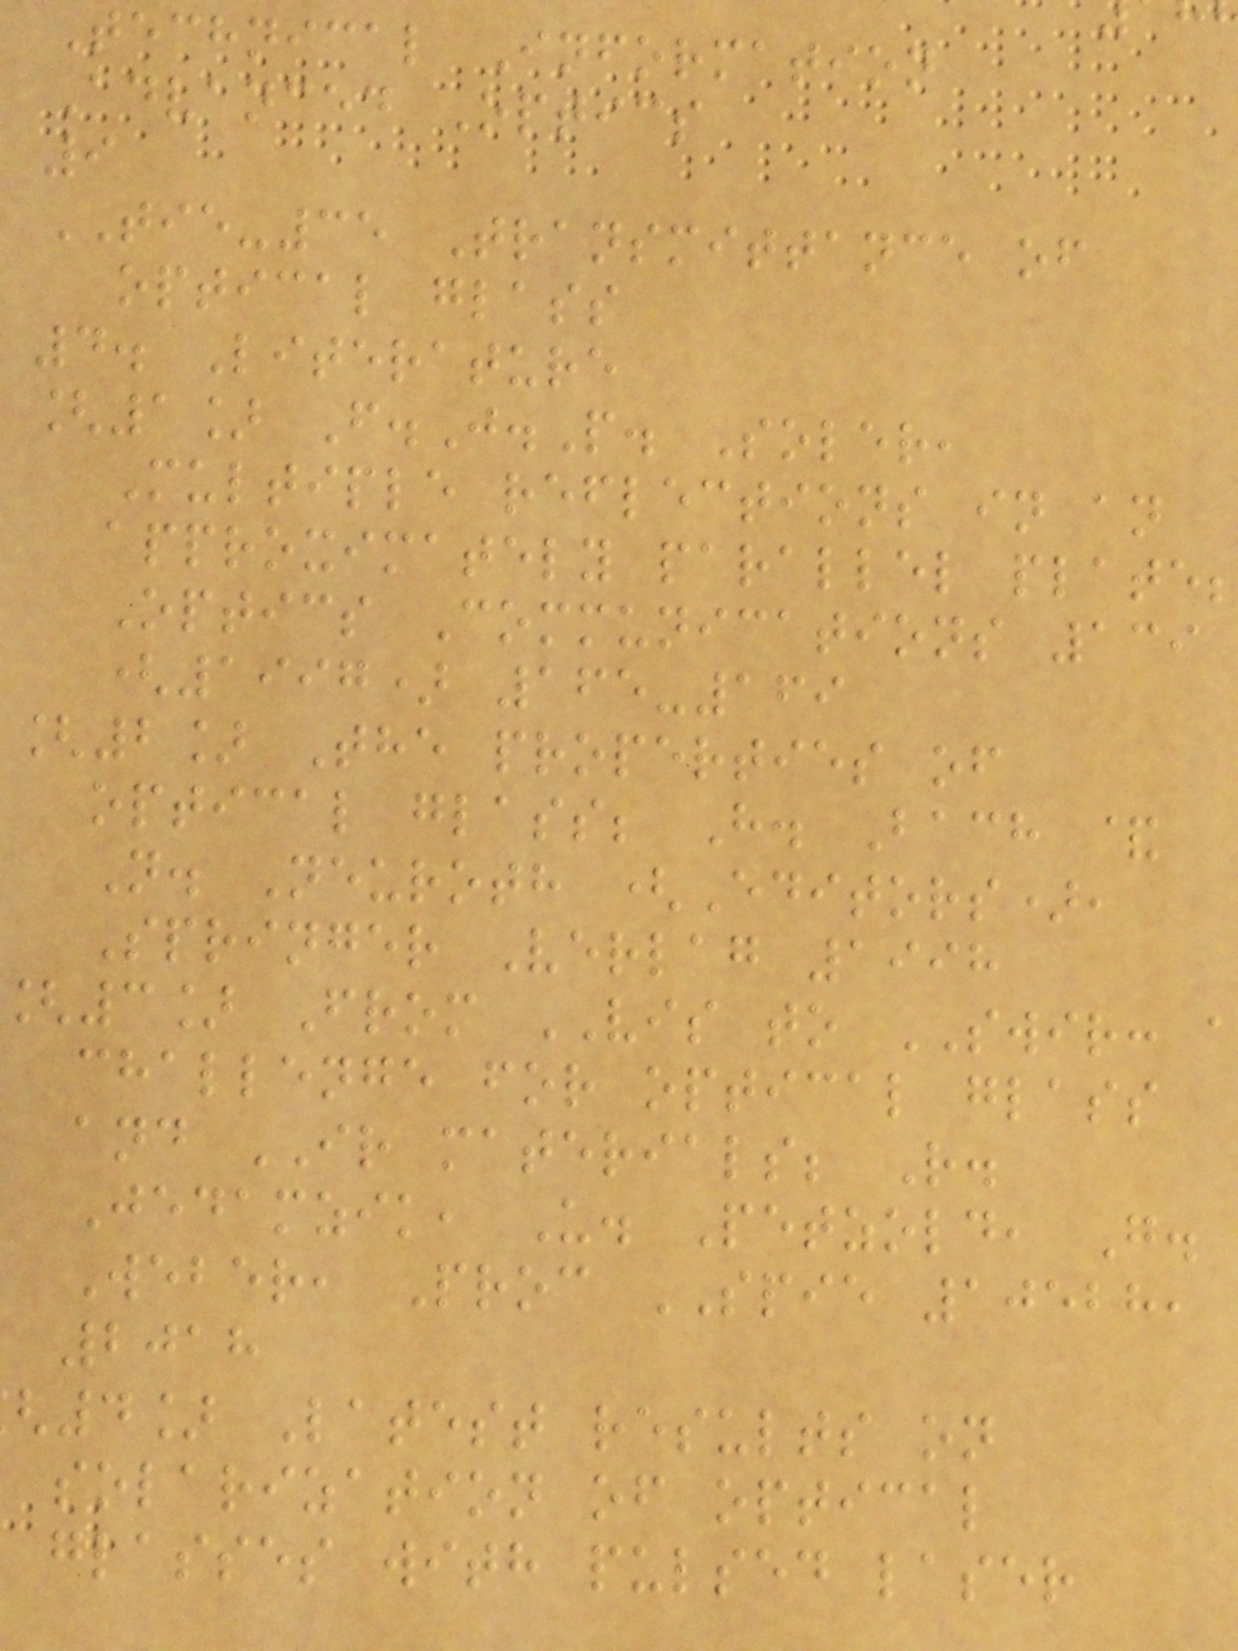Technical Information
Advanced Optics
9
TIE-35 Transmittance of
optical glass
4. Literature
[1] F.J.P. Soler,
Multiple reflections in an
approximately parallel plate
Optics Communications 139
(1997) 165-169
[2] The properties of
optical glass; H. Bach &
N. Neuroth (Editors),
Springer Verlag 1998
3] From VIS to SWIR: a
challenge for optical glass
and IR materials; R.
Jedamzik, U. Petzold, G.
Weber, Proc SPIE 10528,
2018
4] Latest results on
solarization of optical
glasses with pulsed laser
